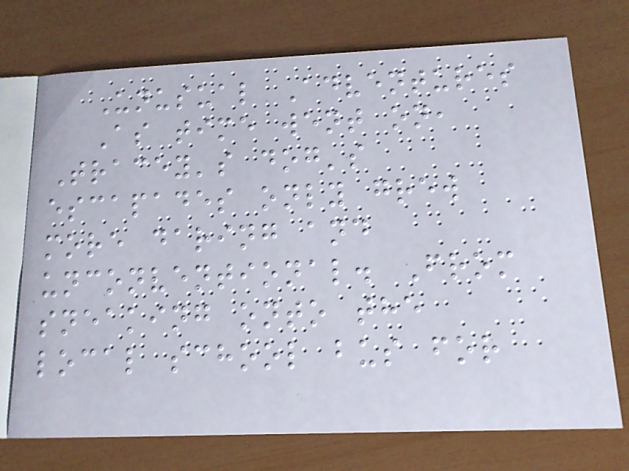Unusual Adventures
As time went on,
Tracey's dog's
escapades only grew
more daring and
unconventional. From
sneaking onto the
local school bus for
